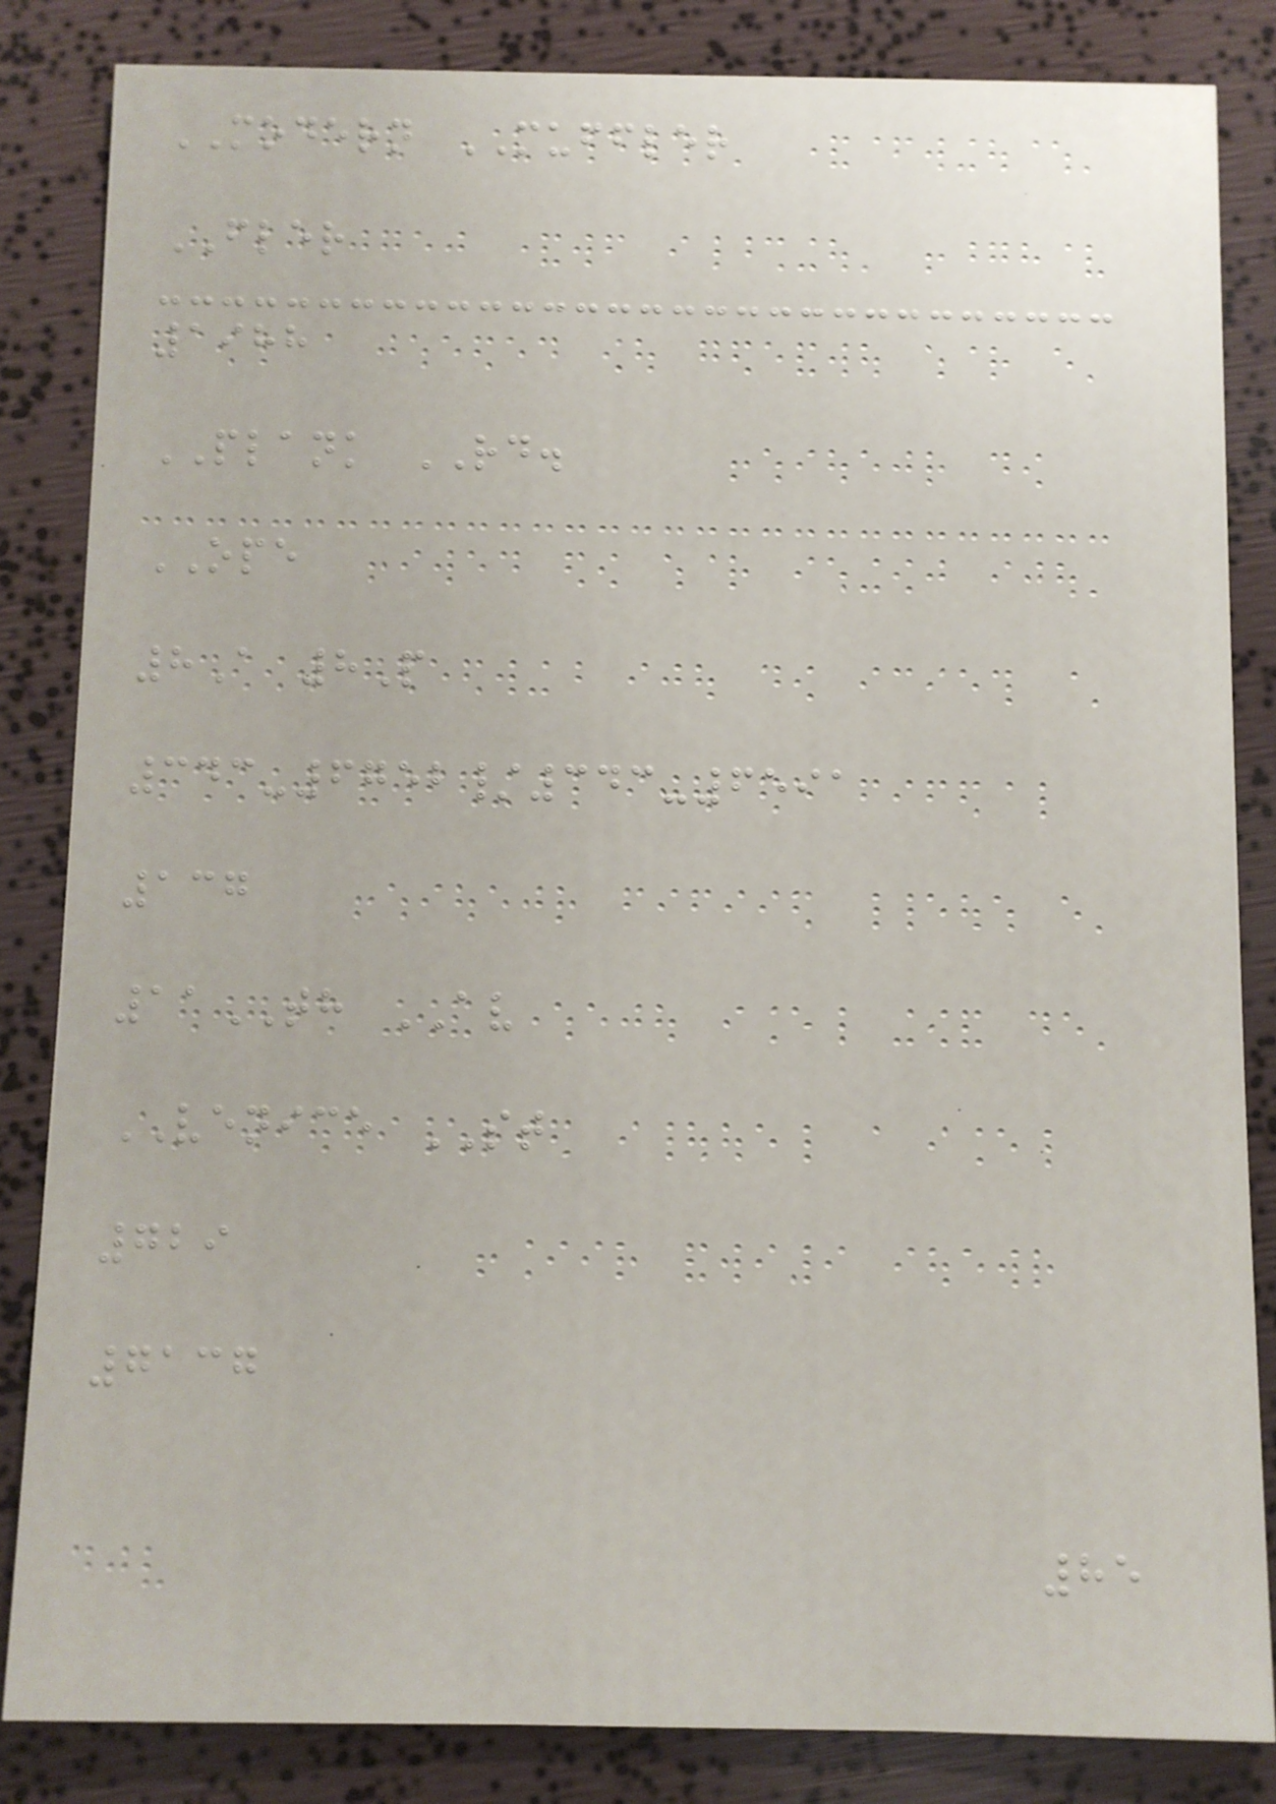MODERN MUFFLER
FLER
1988
PLANK RD.
OPE
8A 8P
343-6752/343-6591
137
11TH AV
VENICE ST
729
7137
85
